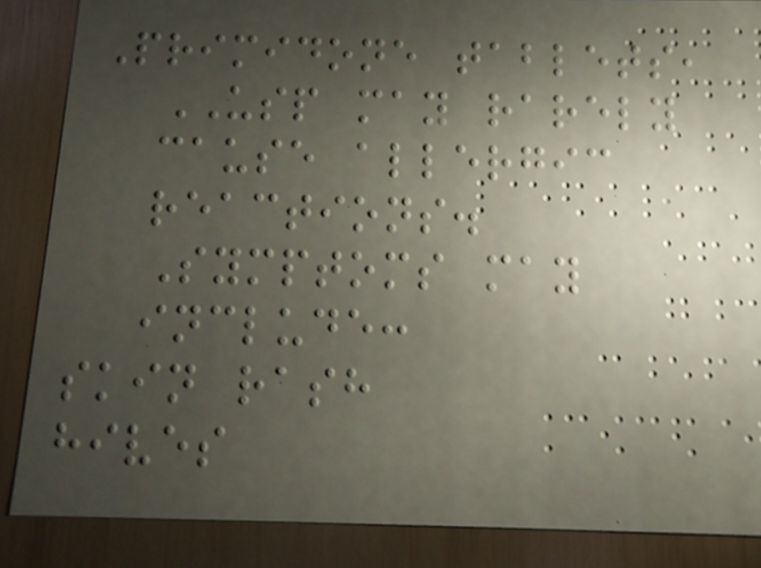Primidone tablets,
USP may rarely
cause allergic
reactions.
Symptoms may
include:
skin rash
hives
